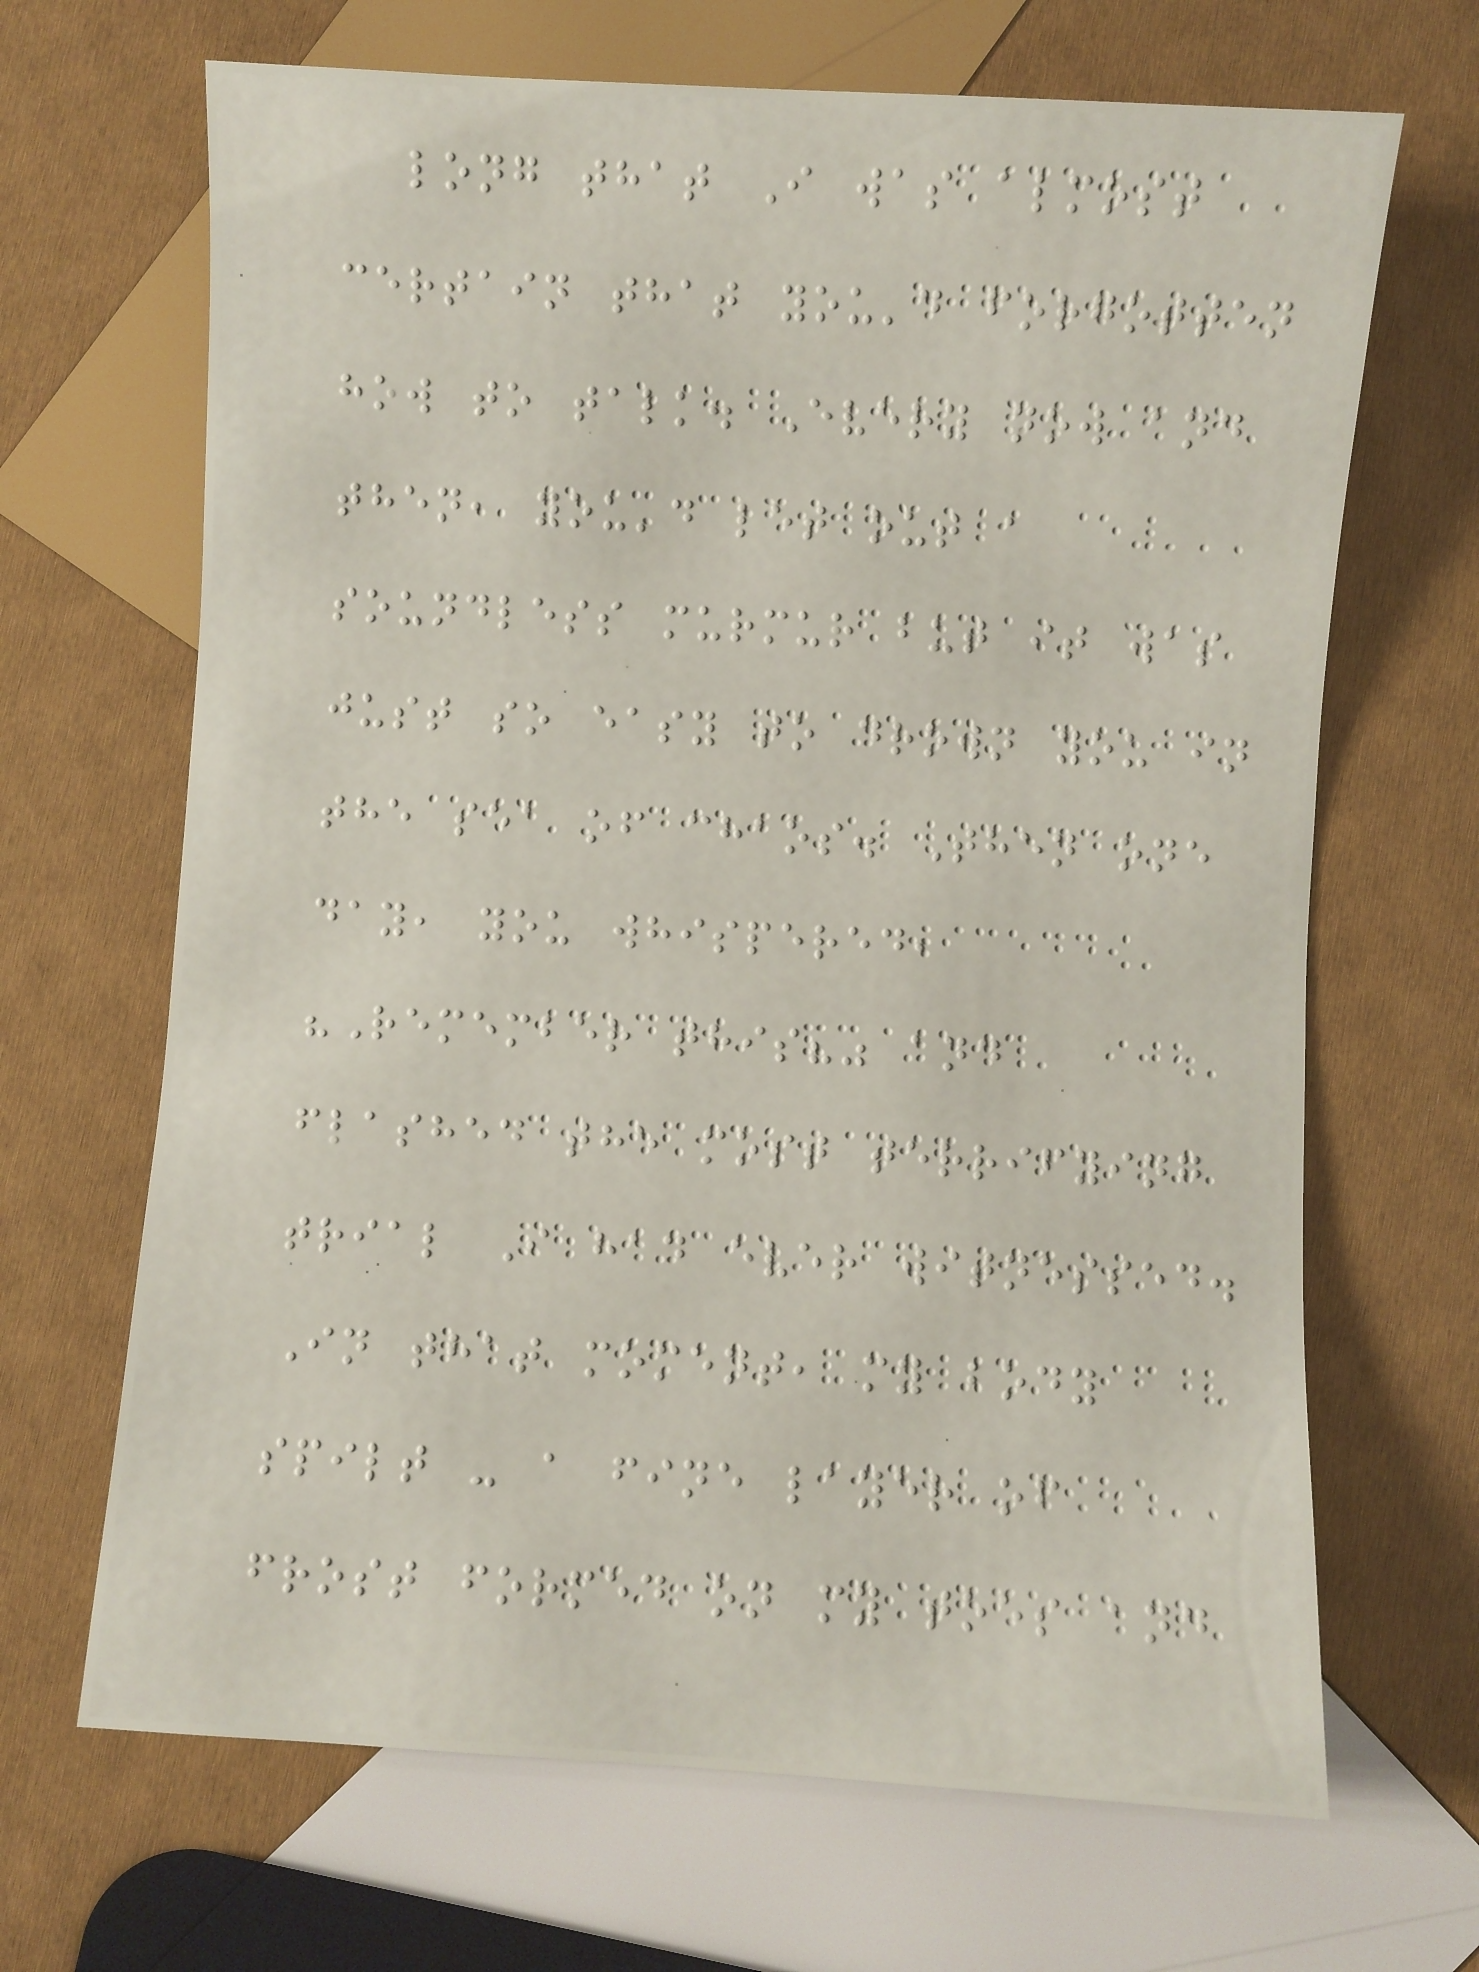long that I was almost
certain that you'd forgotten
how to talk. Every now and
then, you'd let out a
soundless murmur but it was
just so easy to drown you in
the sea of chaos. Then one
day, you whispered,
"Remember this?" and
flashed the most terrifying
trial I had ever witnessed.
In that moment, my body
spilt - a fine layer of
frost formed on my toes and
